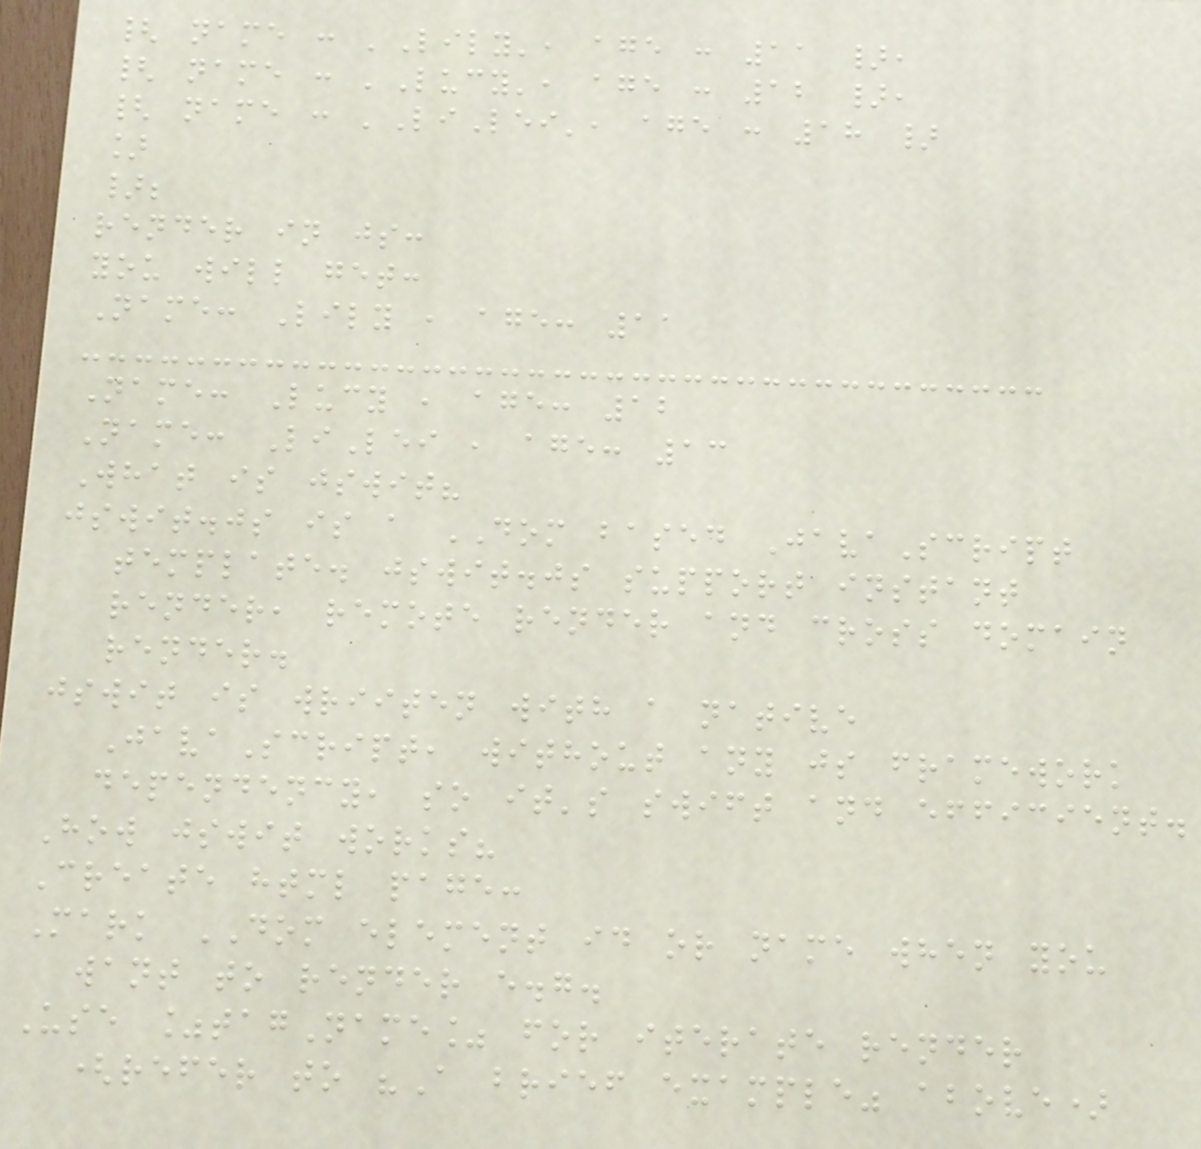{ name : 'Lily', age : 11 },
{ name : 'Lucy', age : 12 },
{ name : 'LiLei', age : 18 }
]
};
render in js:
you will get:
Name: Lily , age: 11
Name: Lucy , age: 12
Name: LiLei , age: 13
What is jswit?
jswit.js is a DOM based JavaScript
template. jswit.js support instant
render, remote render and cross domain
render.
jswit is wriiten with a native
JavaScript, without any js framework
dependency, so it's swift and efficient.
How jswit works?
Create html page:
Mark DOM element id or name when you
want to render e.g.
Use %tagName% for iterate render
(refer to "A brief example" above)
